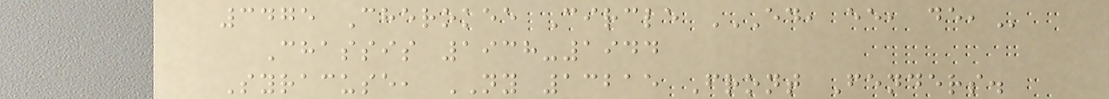3475 Cherokee Circle ED, EE, DE,
Chassis 1938-1944
Syracuse, NY 13215 Front Fenders.
